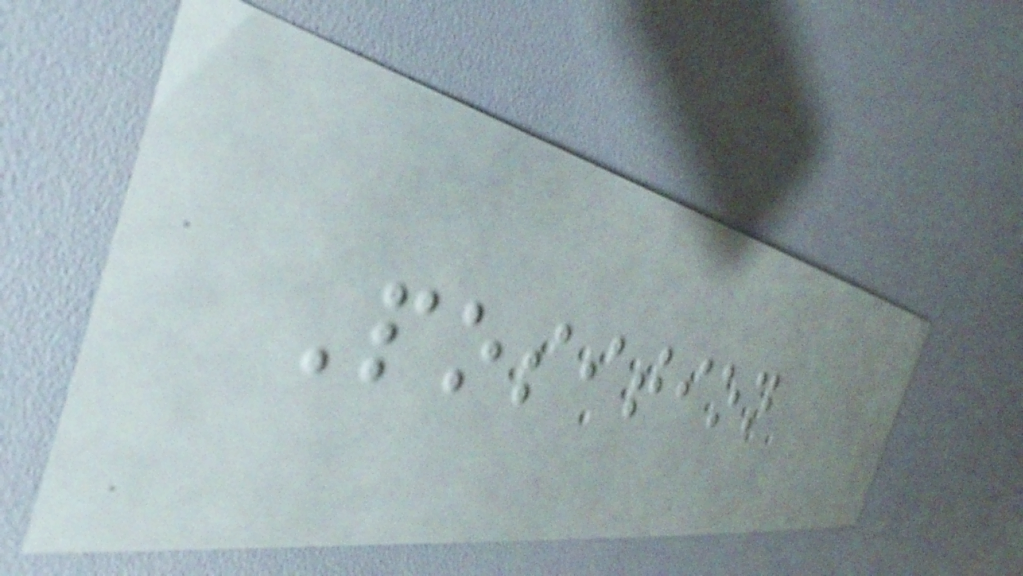Position
